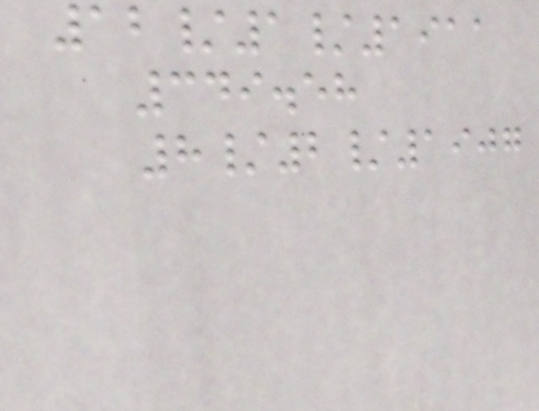12/1/1911
349.58
8/2/1907
